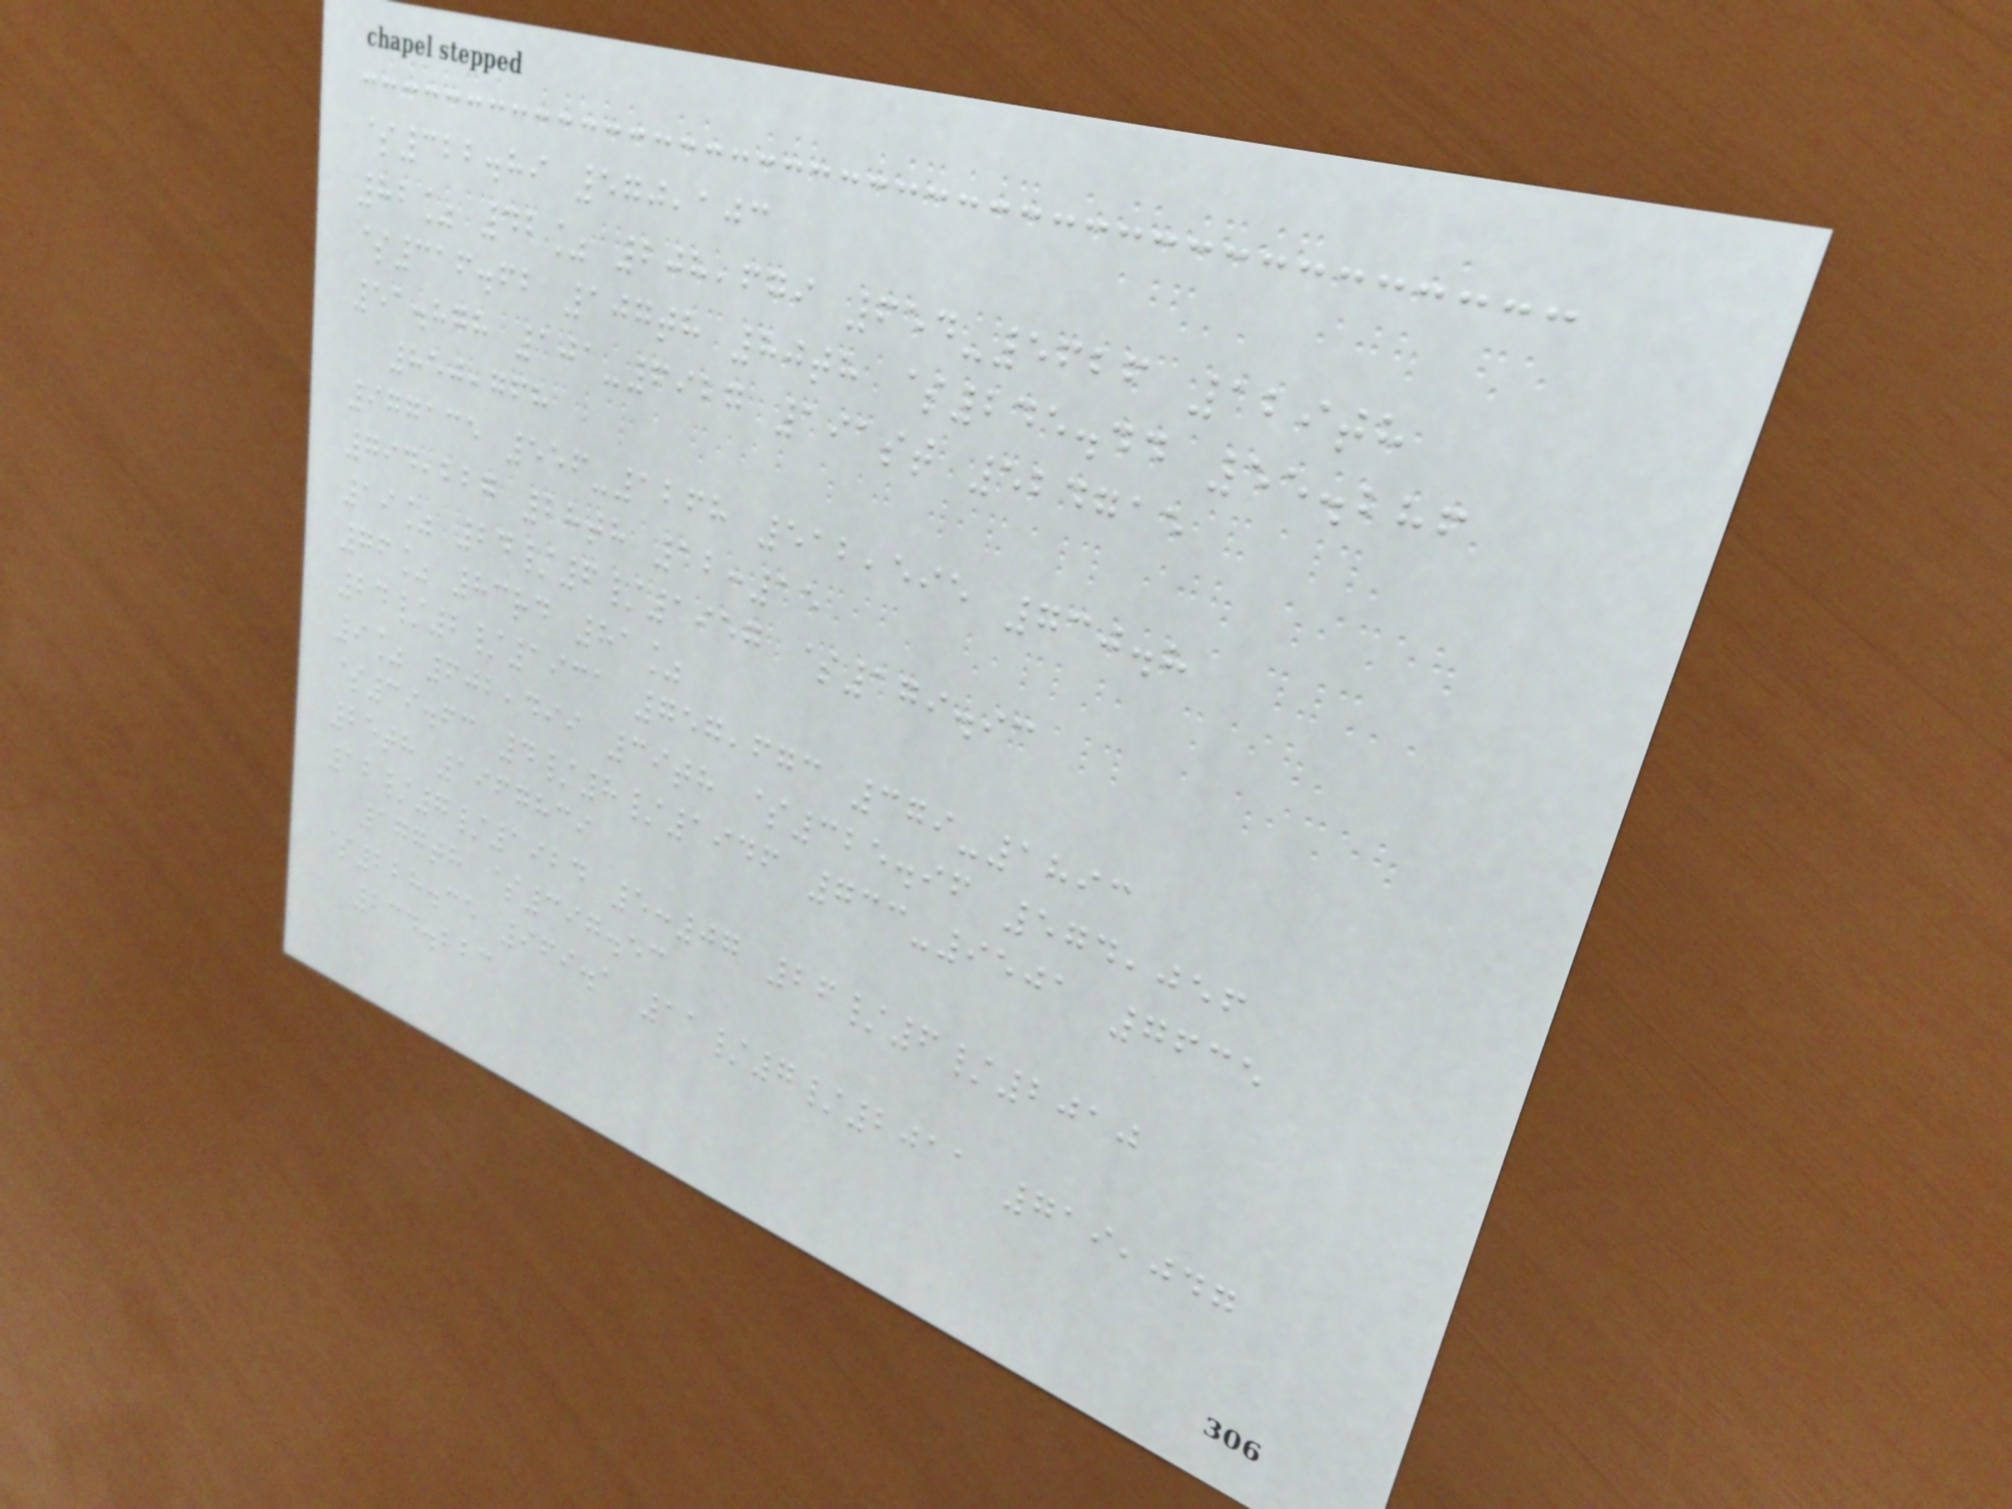$322.89 570,103
82% 42% 208,679 654-5626 129th
$316.62 107th 80th $245.44 55.286
51.878 101-6927 191st 524715
850,768
977135 556-1268 512,595 730.8
794,227 28th 12:15
19% 24/6/1957 $179.93
76% 83rd 81%
24/2/1931 757,673 379-1893
9% 602,499 39th $325.96 574,056
$39.63 4/8/1946 733-9501 7635
25th 1967839
12/7/1924 5:07 26/6/2010
177th $397.53
$228.35 969.1 11/7/2011 719,047
234.223
